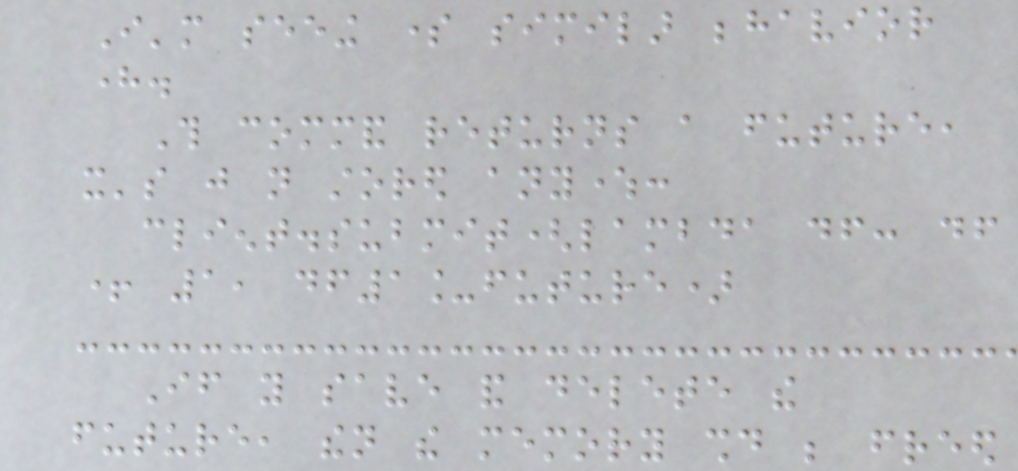I'm seeing some similar behavior
here.
This command returns a future,
it's just not stored anywhere:
client.submit(lambda df: df
+ 1, df1_future)
If you save and delete the
future, then the memory should be freed
